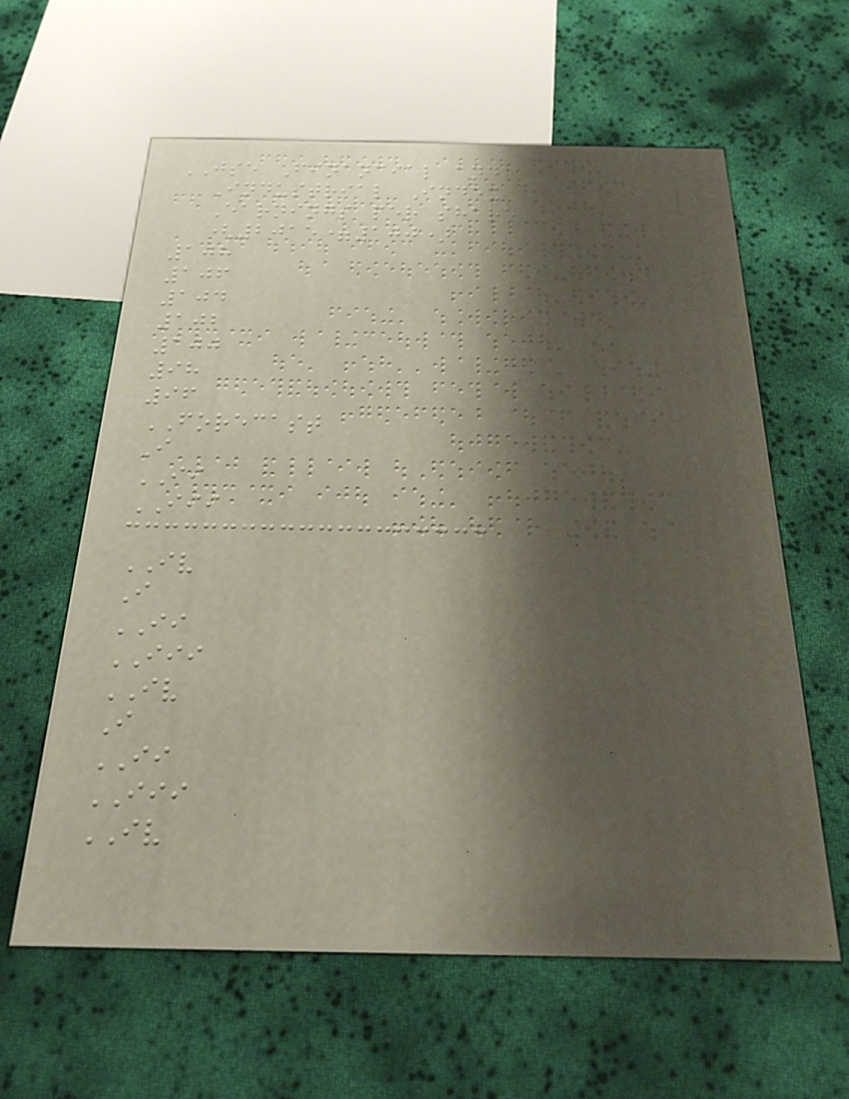JSE Financial and
Industrial Index
Earnings per share
(2015=100)
108
106
104
102
100
98
96
FORECAST
I
II
III
IV
I
II
III
IV
I
II
III
IV
